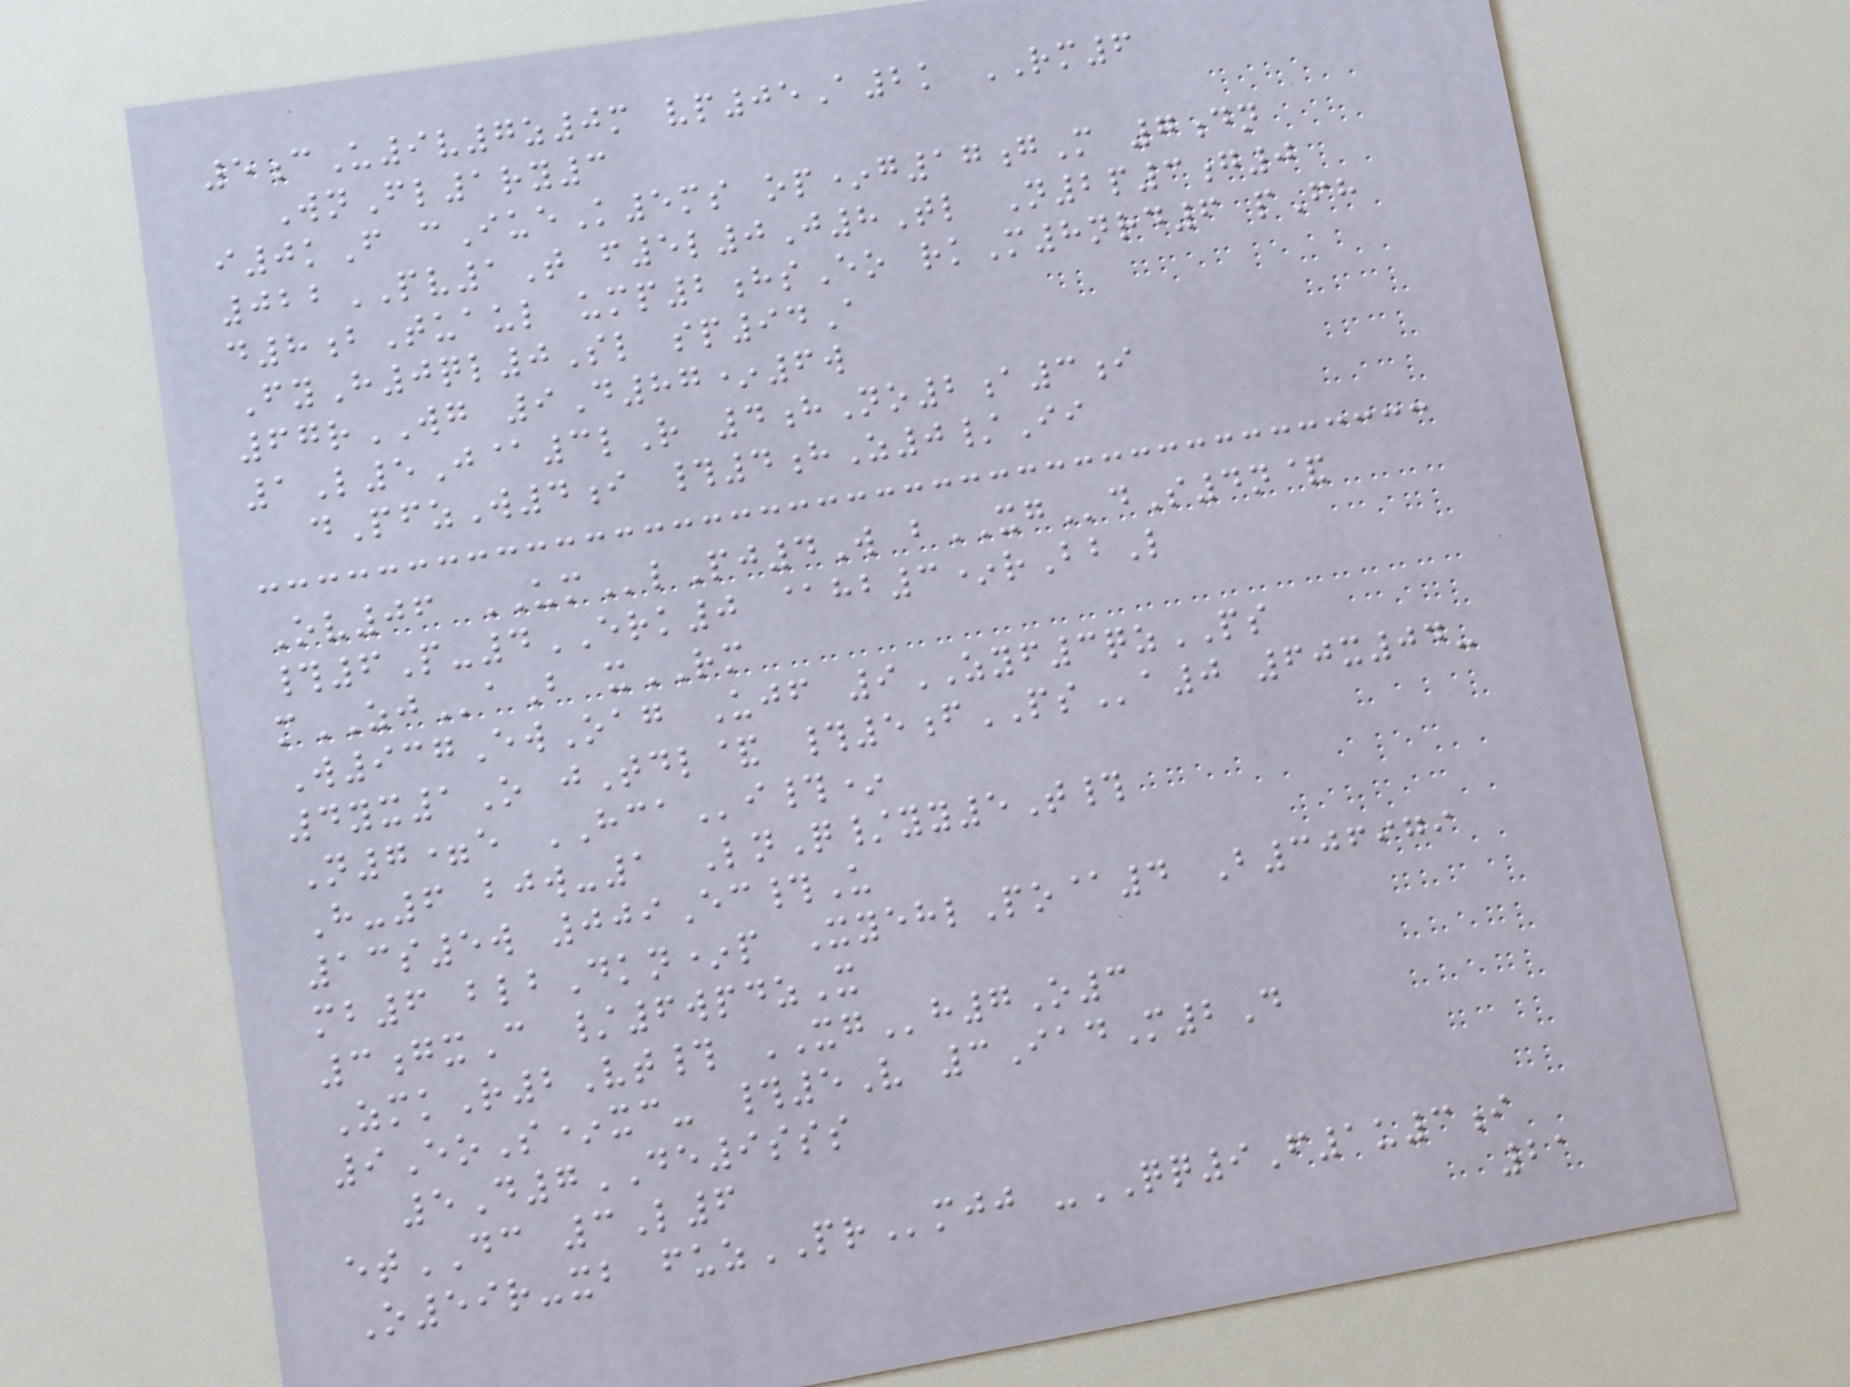5cU9v7z0m vp05A2k RM6
WnFl1ry3
i0kF cIueK5ms op*g17gM 7dn
022PV1T f5l0J8Tl N2p3g0
d8bTuaul ump2hsEo rkM8nrd6 pFh
FyH0ql0Sl sp94A
67rWG 9D87*6w
1L5J@3lR 4hNo2a3i
dPfzW4i #4hZ0/Ii
Ov06 UMlPj4W bXGdS4n&
#6P-4ERK0 @hb3*rBbL
mZJaB xRM
W937EwOag Ujf 9ZYF3qzPS
4yx1O jTdl& #5fPSa0 60x04-
N7=e HCAi#*
H-6 bjw-1 LnQ/yy5T#
13s5w 009Ec#U
mb6 blbDkn*p XyehlPo@4 B306979
3gxC /6wpdzX
ZmkR2Vt# XGh7O3
9EoS*xc- #5V 3IadM2D
5D7DE9sss
etDC 3L6
O59r-xb fuzPRmjj -QQ9F1u3i
21
